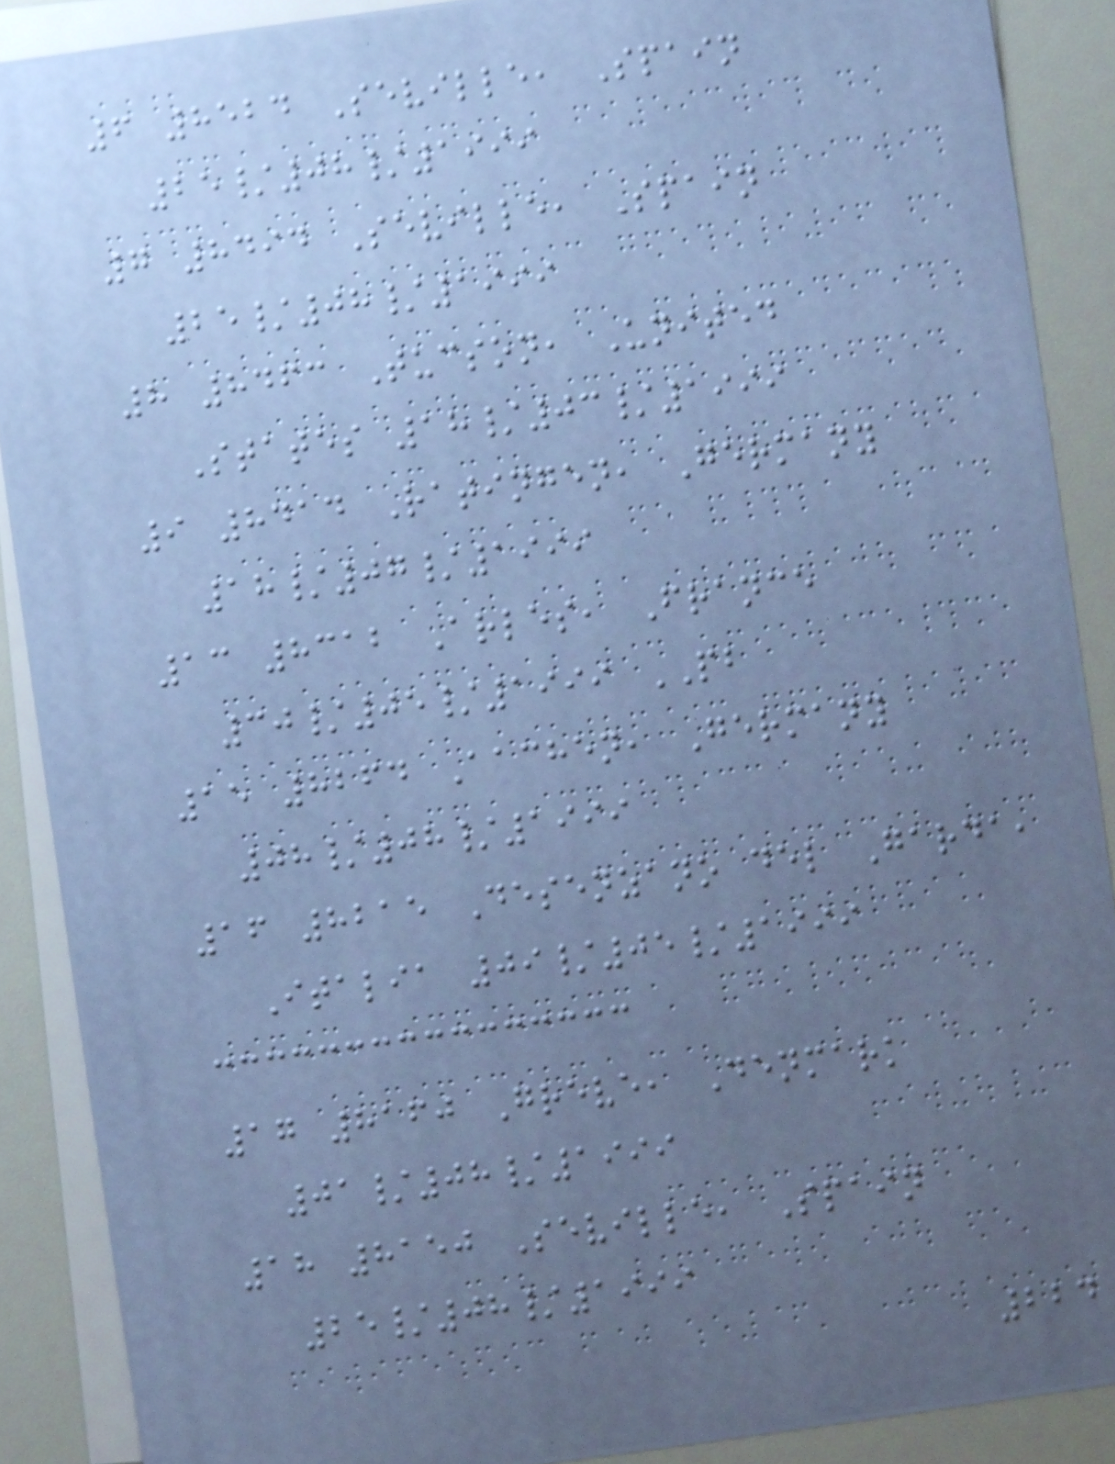6 8524 Seville, Spain
25/08/1999
7 8494 Seville, Spain
25/08/1999
8 8463 Tucson, United
States 18/03/1999
9 8414 Ratingen, Germany
18/07/1999
13 8312 Arles, France
30/05/1999 PB
15 8264 Aachen, Germany
08/08/1999
16 8215 Desenzano del Garda,
Italia 09/05/1999
17 8160 Greve, Denmark
01/08/1999
18 8150 Seville, Spain
25/08/1999
224
